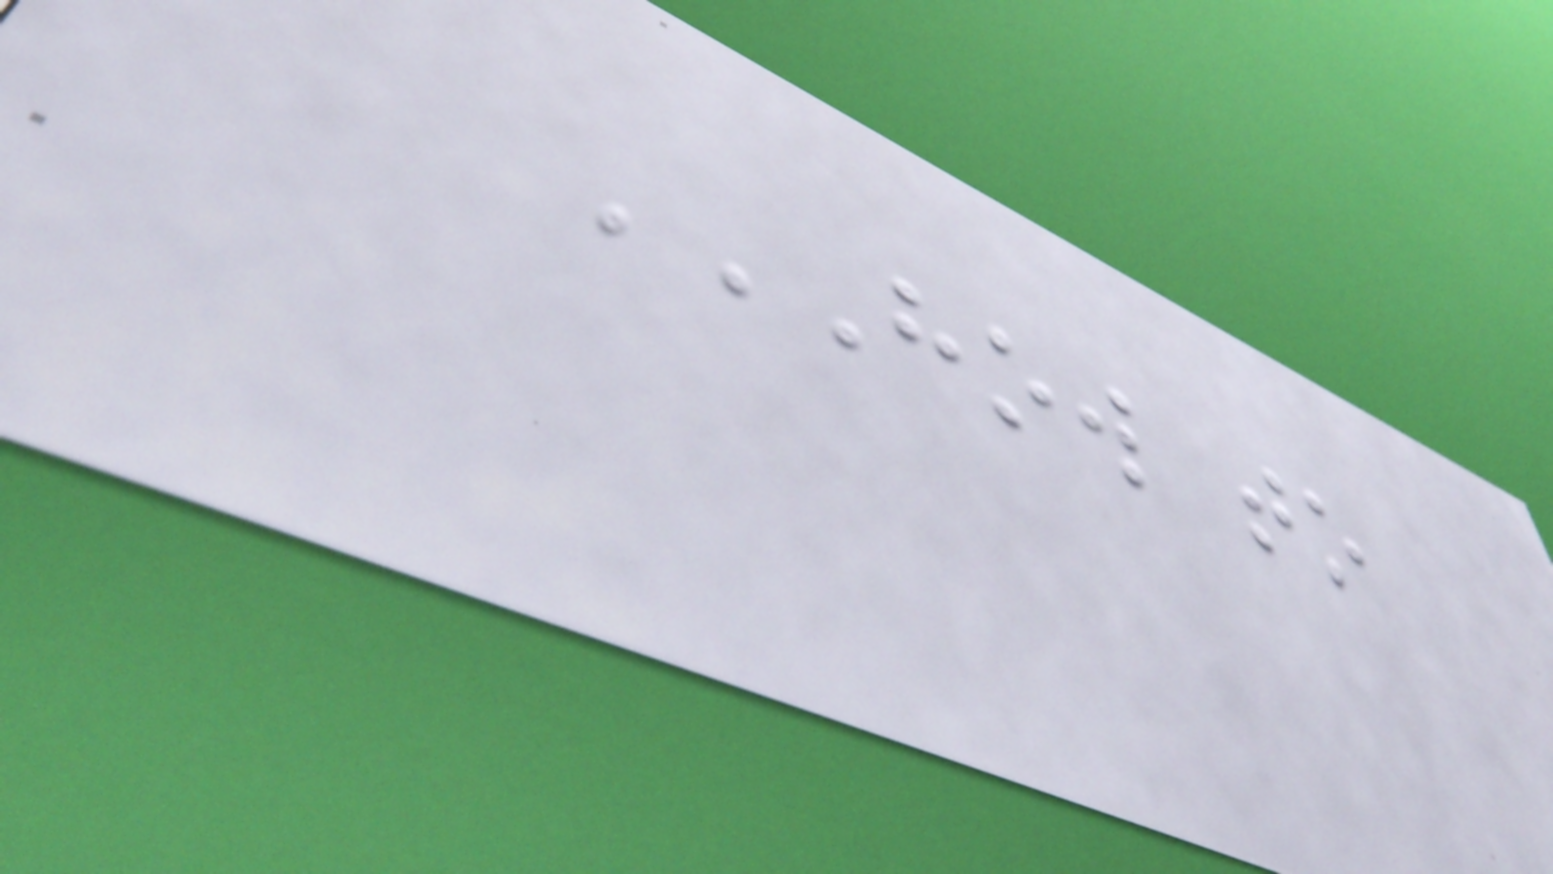HOW TO
